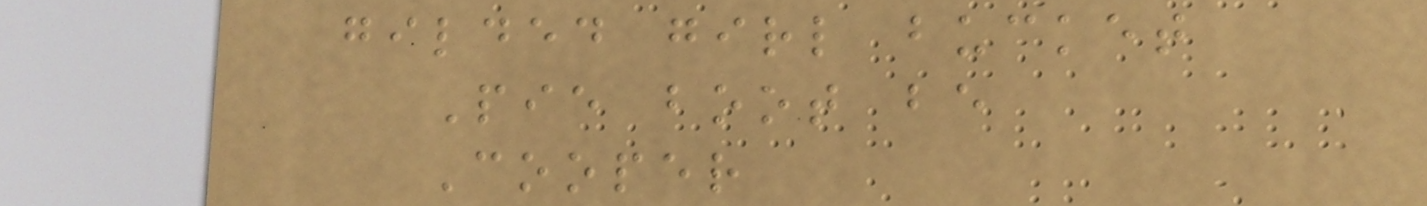gilded girl bucket
Pie boot be
Cooper
